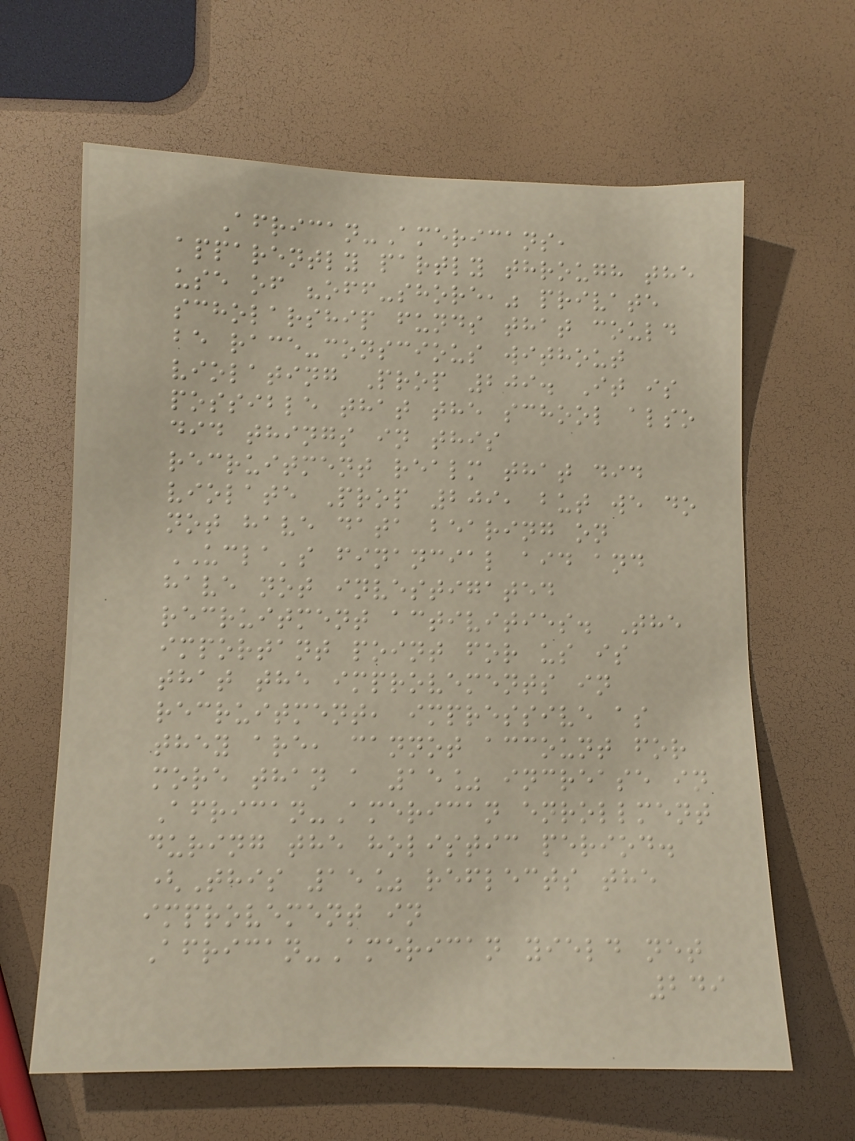African-Americans,
apparently partly through the
use of "off-shore," private
scholarship funds that could
be race-conscious without
violating Prop 209. It is
possible that the school also
did things in this
recruitment realm that did
violate Prop 209, but we do
not have data bearing on
UCLA's financial aid and
have not investigated
recruitment activities. The
important point for us is
that the improvements in
recruitment, impressive as
they are, cannot account for
more than a 15% increase in
African-American enrollment
during the holistic period.
(This 15% reflects the
improvement in
African-American yield net
249
